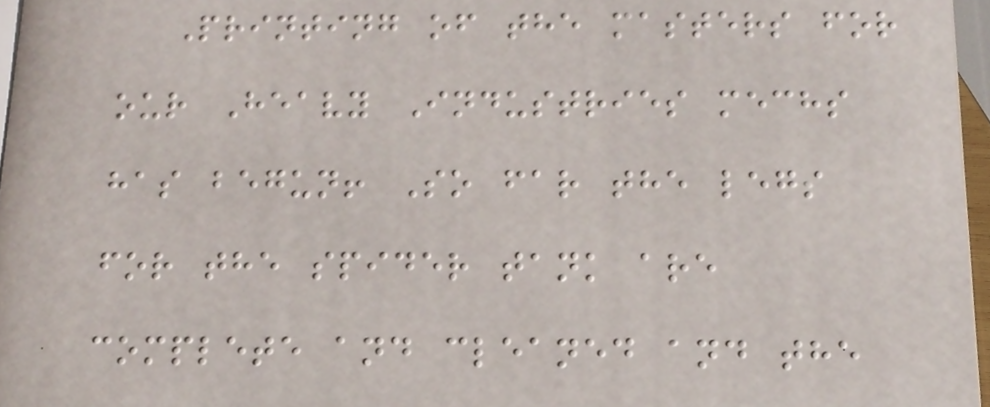Printing of the masters for
our Heavy Industries mechs
has begun! So far the legs
for the spider tank are
complete and cleaned and the
